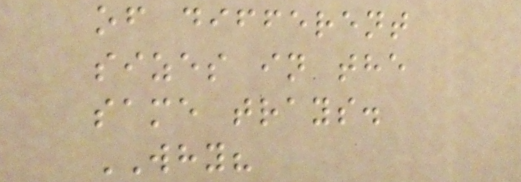of different
sizes in the
same trays.
WHY?
